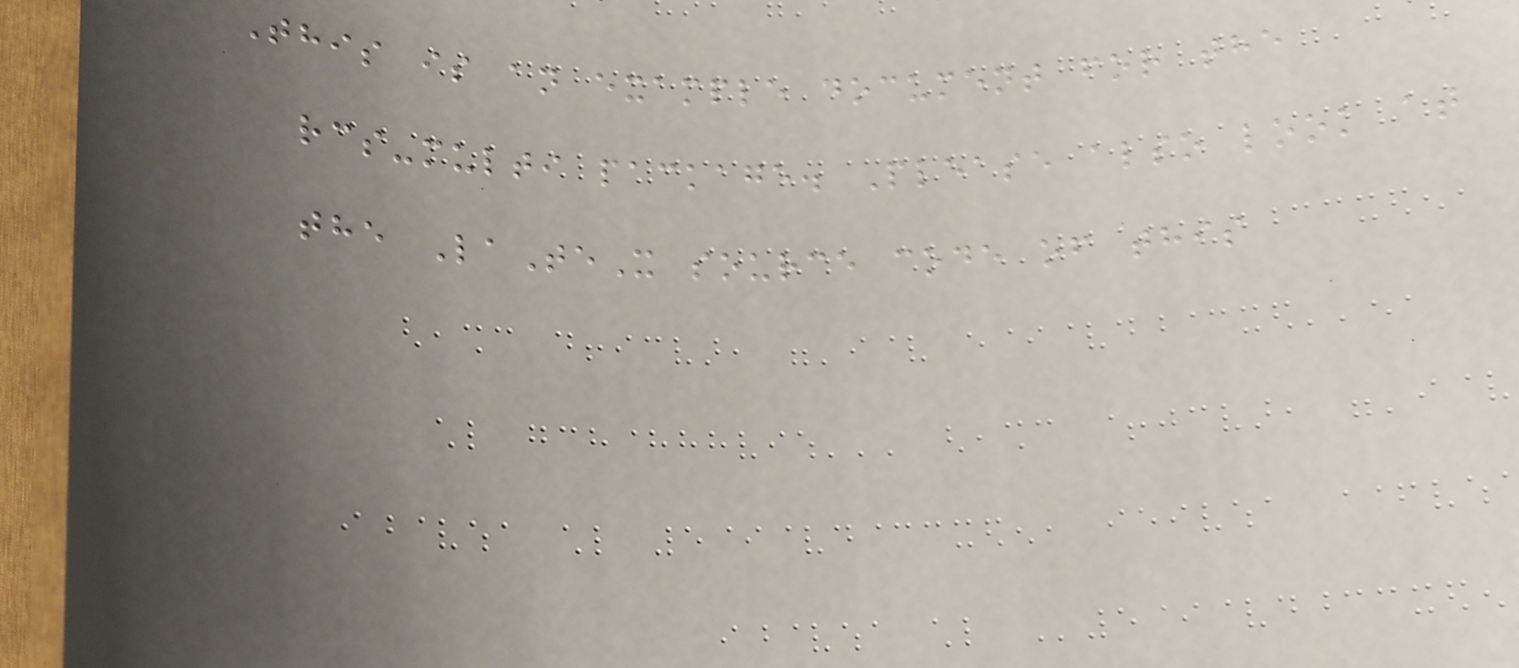This is an example document for the
rcs-multi package. Please also look at
the LaTeX source code of this
